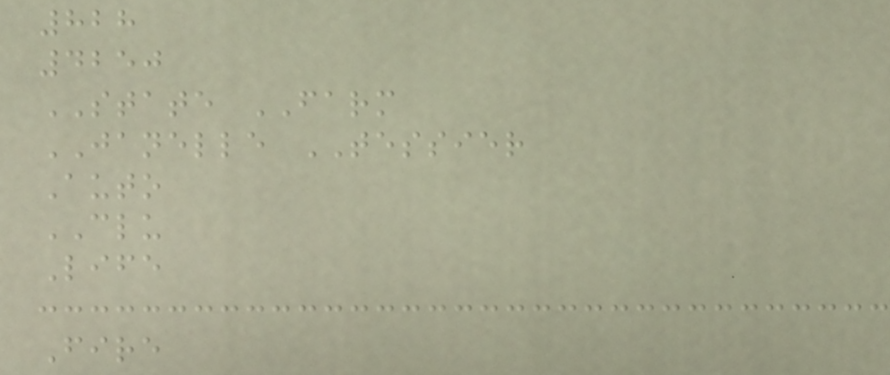828
4250
STATE FARM
JANELLE TESSIER
Auto
CLU
Life
Fire
